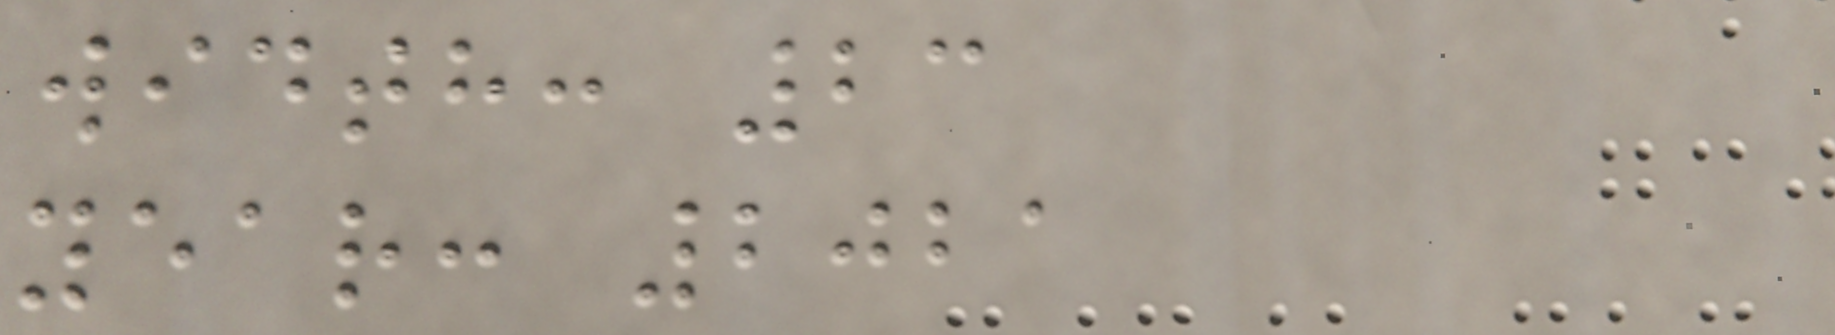width: 23
year: 2021
